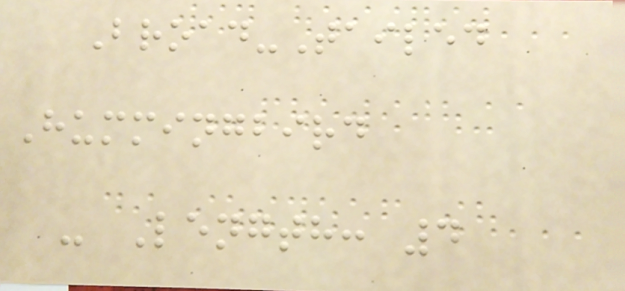Broad-Tailed
Hummingbird
- Length: 4
